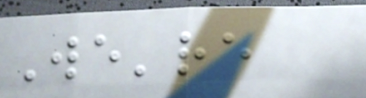We're
